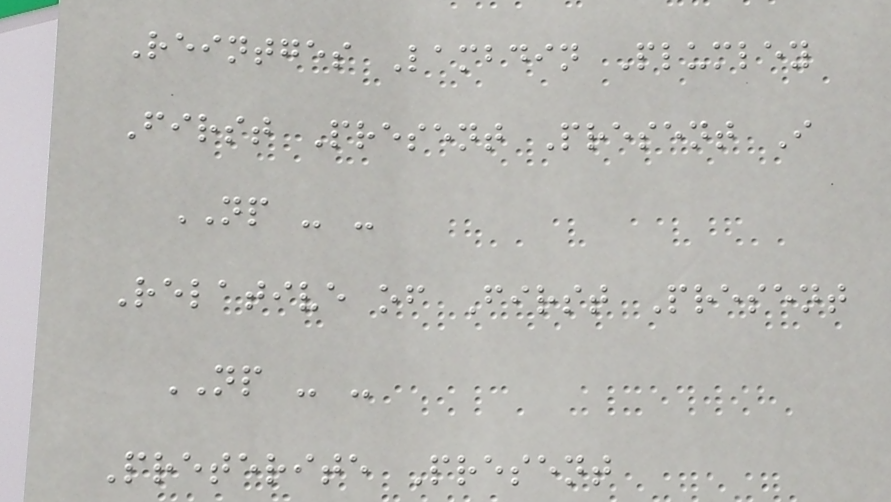Reintges Lambdin Plumley
First Present Present I
NP - -
Relative of First Present
NP - -
Preterite Present
